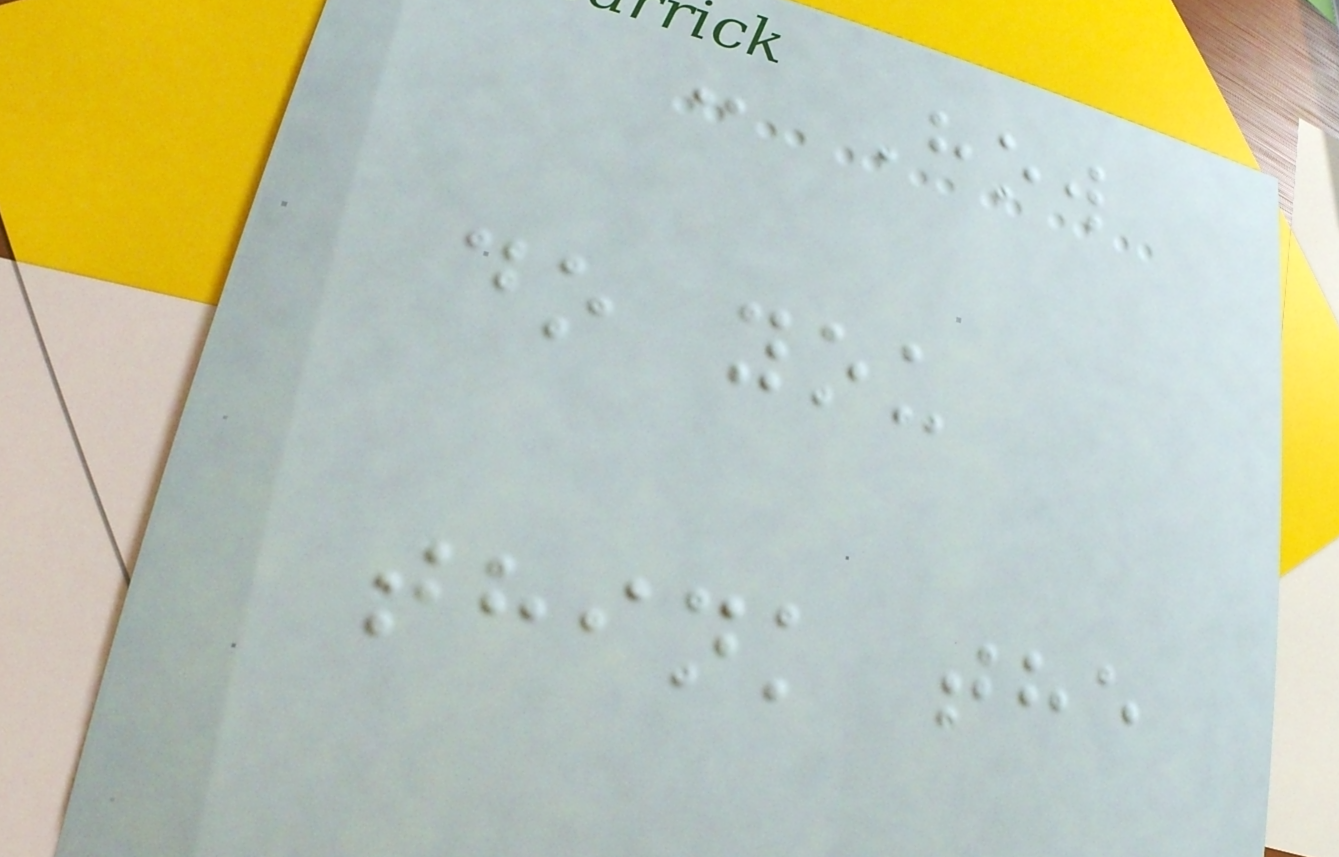- How
do you
think the
